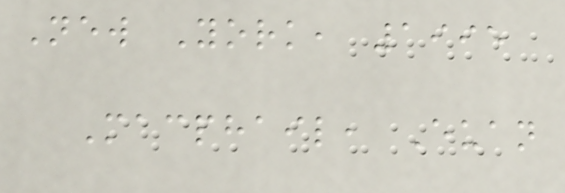New York, 1995
Macphail, Euan
